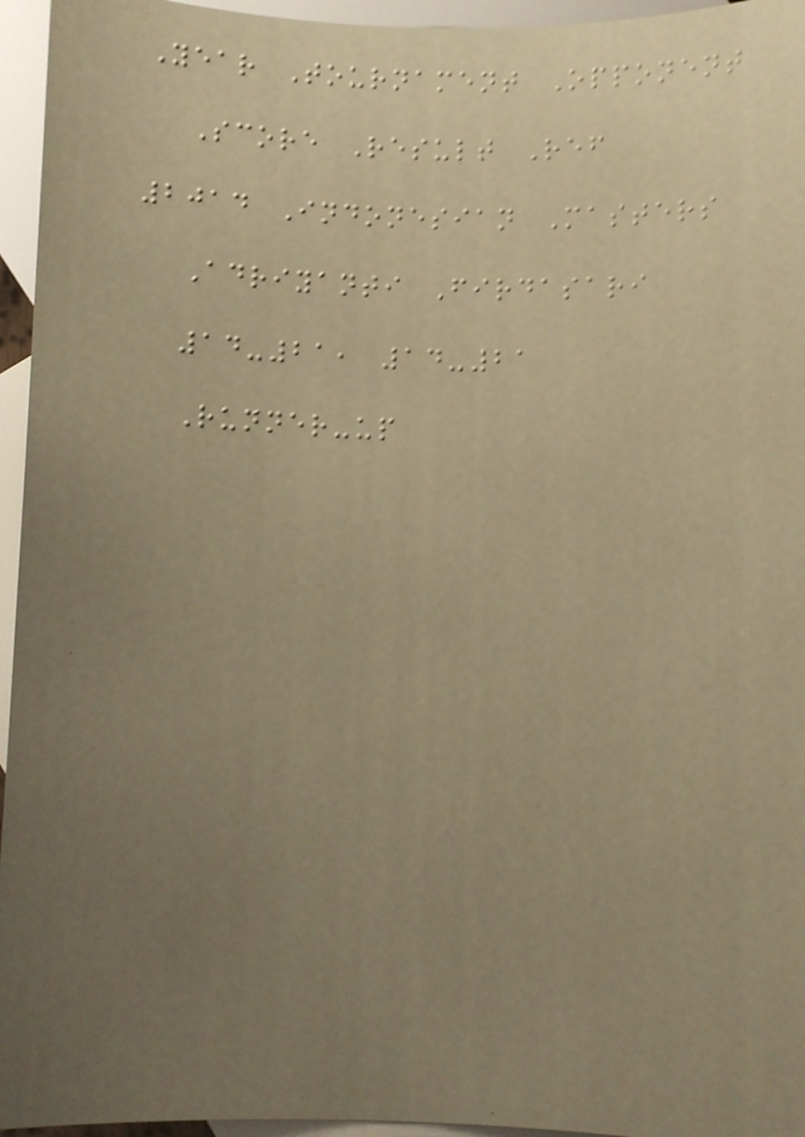Year Tournament Opponent
Score Result Ref
2014 Indonesian Masters
Adriyanti Firdasari
14-21, 14-21
Runner-up
